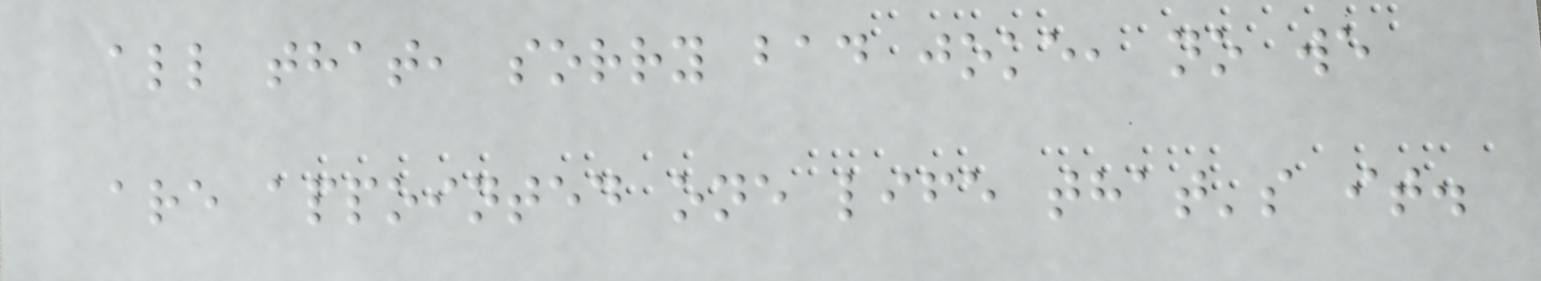all that, sorry bad joke, no we
are appointed one life that's it.
